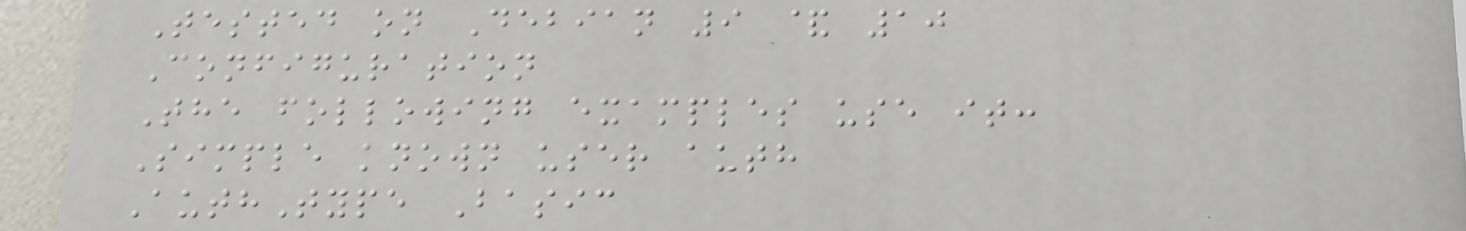Tested on Debian 9 & 10
Configuration
The following examples use it:
Simple known user auth
AuthType Basic
